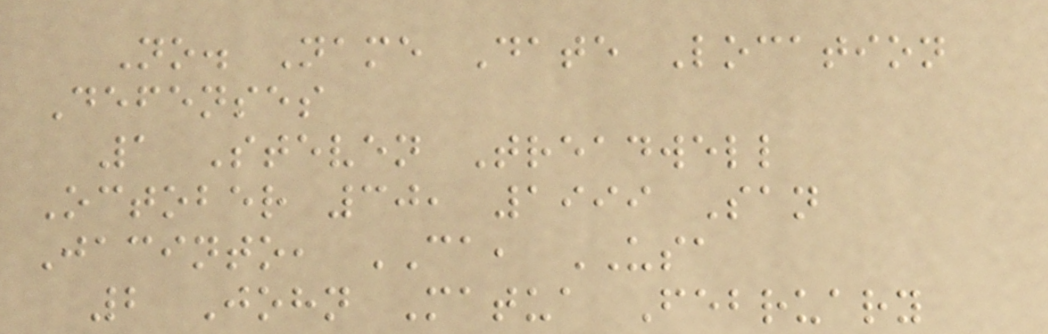No. Name Date Location
Defenses
1 Steven Treadwell
October 30, 1999 San
Jacinto, CA, USA
2 John Matua February
